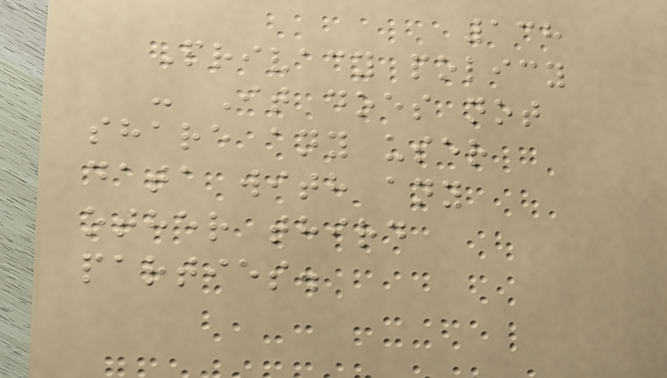138
Privacy policy
- It does not
share any user
data with any
other third
parties.
